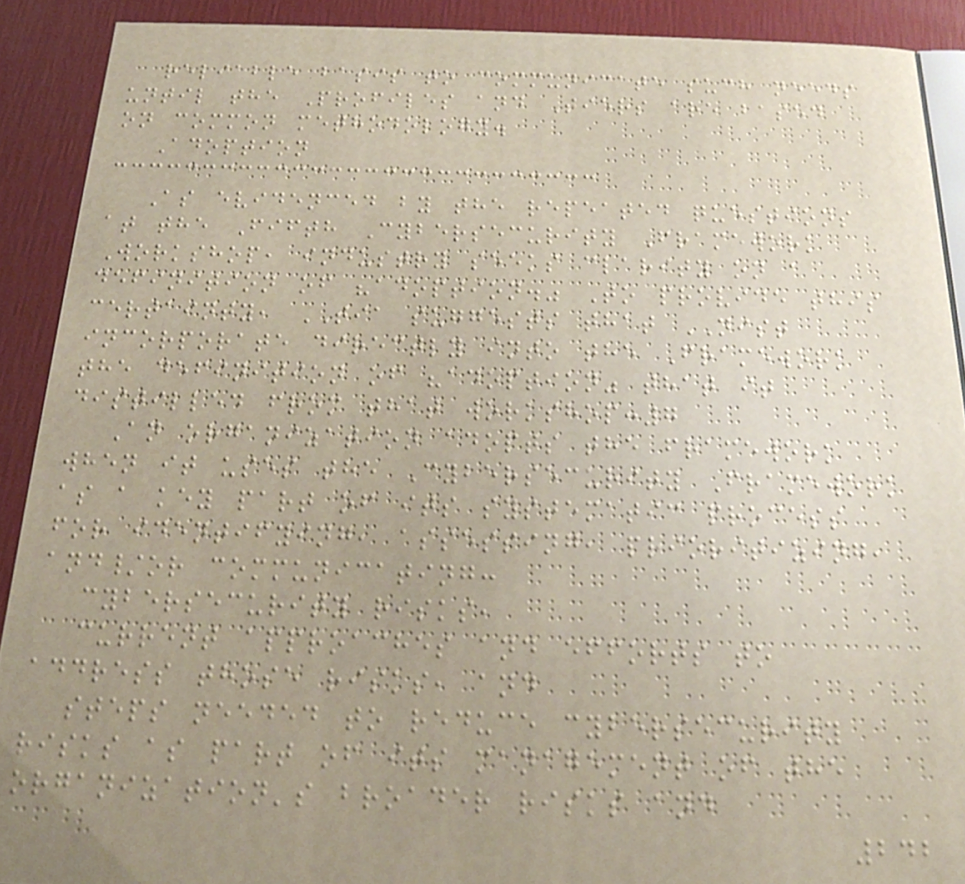reliable basis to communicate such needs
until the Profiles and Tiers are based
on common methodology.
Adoption
As evidenced by the repeated questions
at the Fifth Cybersecurity Framework
Workshop, industry seeks clarity on a
definition of "adoption." To provide this
certainty, TIA suggests that NIST
incorporate directly into the Framework
the definition of "adoption" that it
distilled from that workshop:7
An organization adopts the framework
when it uses the Cybersecurity Framework
as a key part of its systematic process
for identifying, assessing, prioritizing,
and/or communicating:
cybersecurity risks,
current approaches and efforts to
address those risks, and
steps needed to reduce cybersecurity
risks as part of its management of the
organization's broader risks and
242
